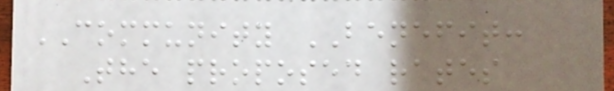COMMUNITY BENEFIT:
The proposed rates
